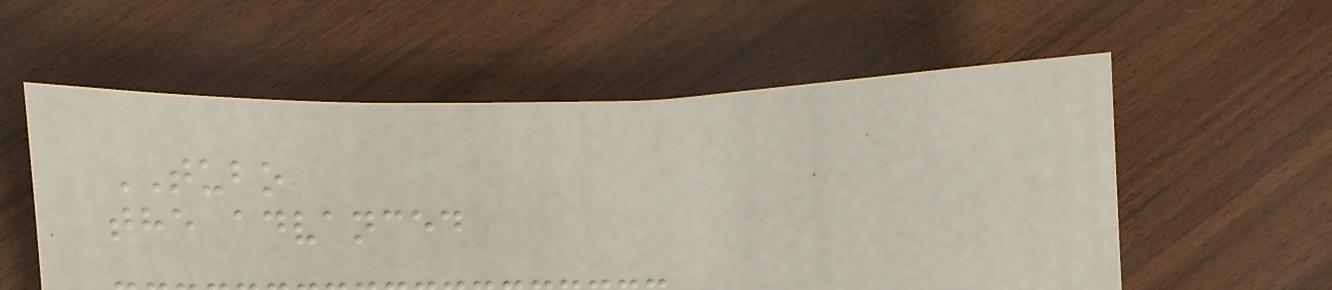TUBO
the advanced
